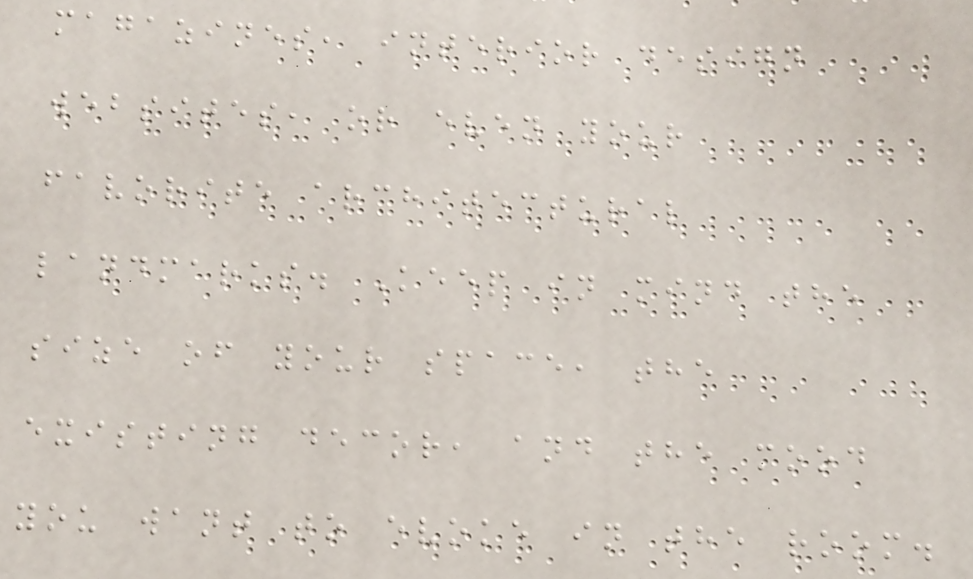magazines, interior design
websites, or even your
favorite architectural
landmarks. Keep in mind the
size of your space, the
existing decor, and the mood
you want to evoke in the room.
